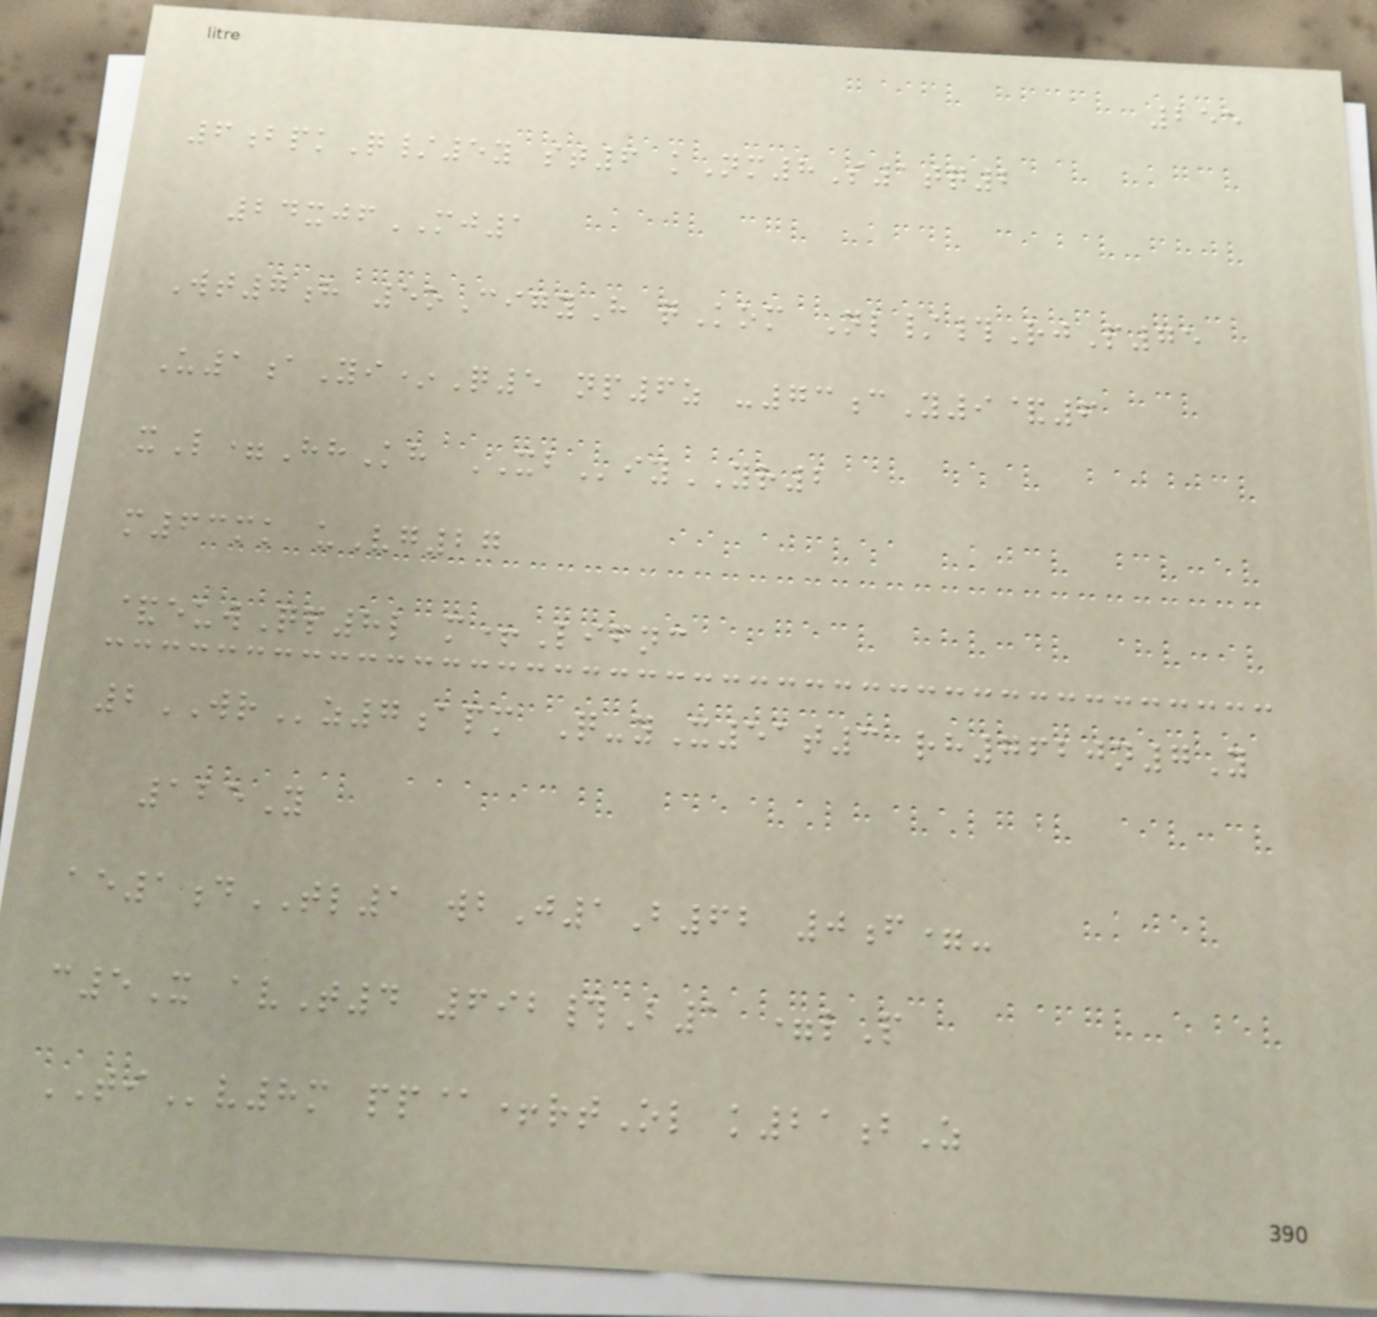255
6bpkQ/5y st6 kNm8S1tq2
24xjfMJ1
Wt7h 5oCigyH qKom Nl/#RjP75
U1aYi*Q5 np6z -73cY9&6
xL=HhKh XBiyYR2
m63mk uVg27
&euwQp8l m+Lifnc
2WRz7apm Q-yX51t3 rh7620n7Y
125Y
ae1dTL1 wbJ1B62 0f=-
c5X avT4 692#B1 =lP
TIv8m pp@+rtOl k21bZ
